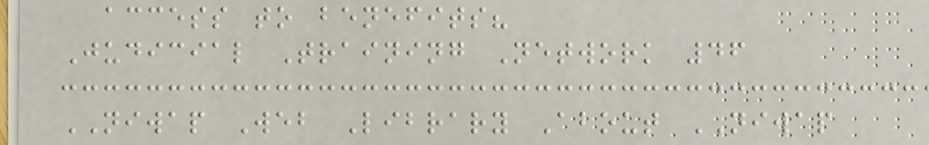access to benefits?
Judicial Training Network 46
NIWAP Web Library About NIWAP
